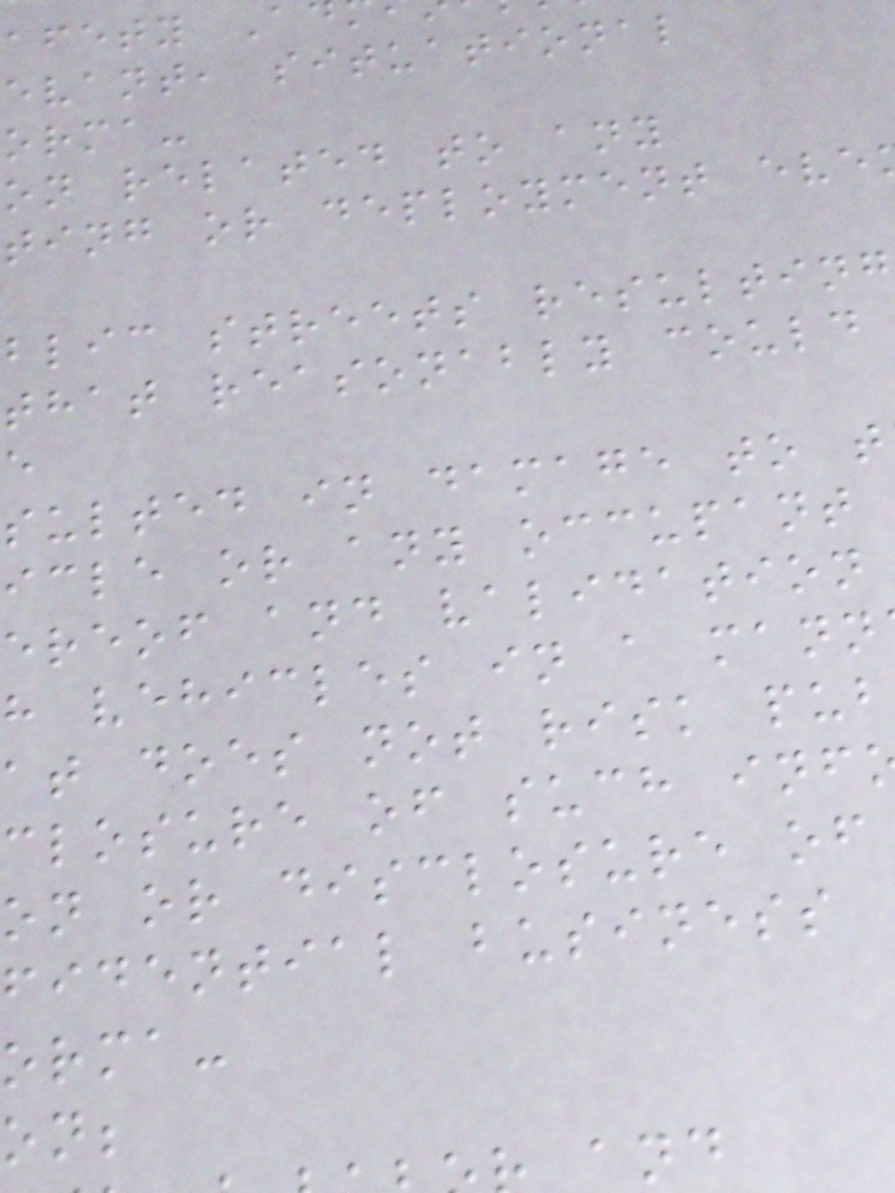afety A
evant, situational
orma-
on related to any
ting or deployment eve
blic streets resulting
that reasonably could
sulted in damage to t
icle or any occupant
ereof and validation
h vehicles in a mann
at does not risk pub
closure of such inf
on or disclosure of
fidential business
orma-
